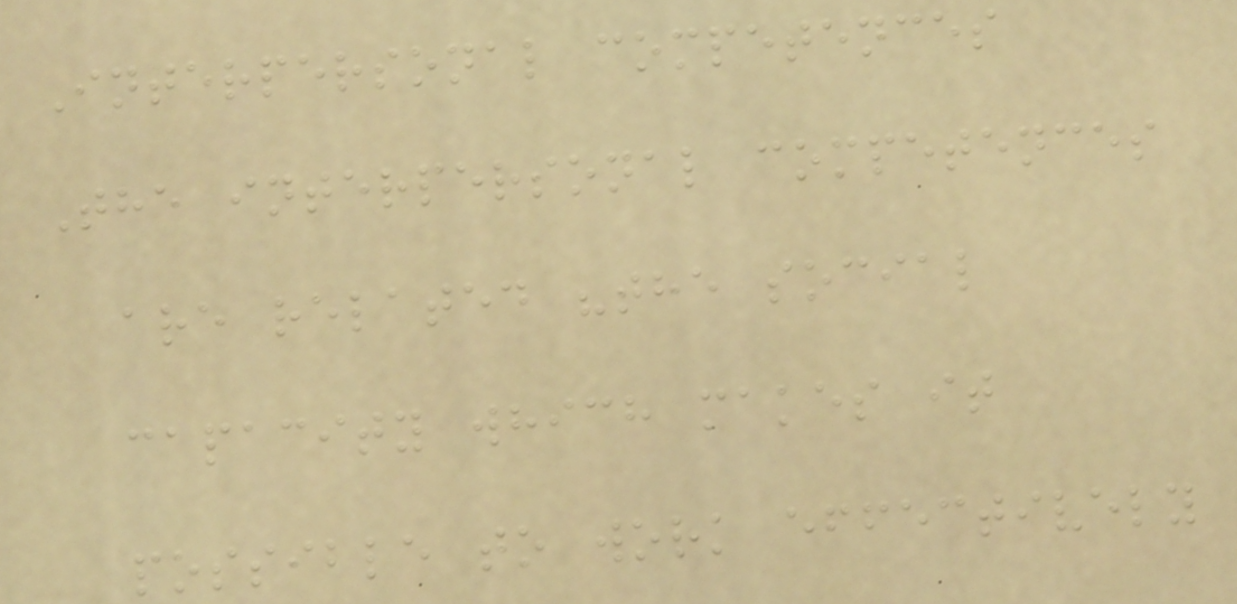Interpersonal competences
The interpersonal competences
are related "the social
capacity which makes it
possible to work effectively
